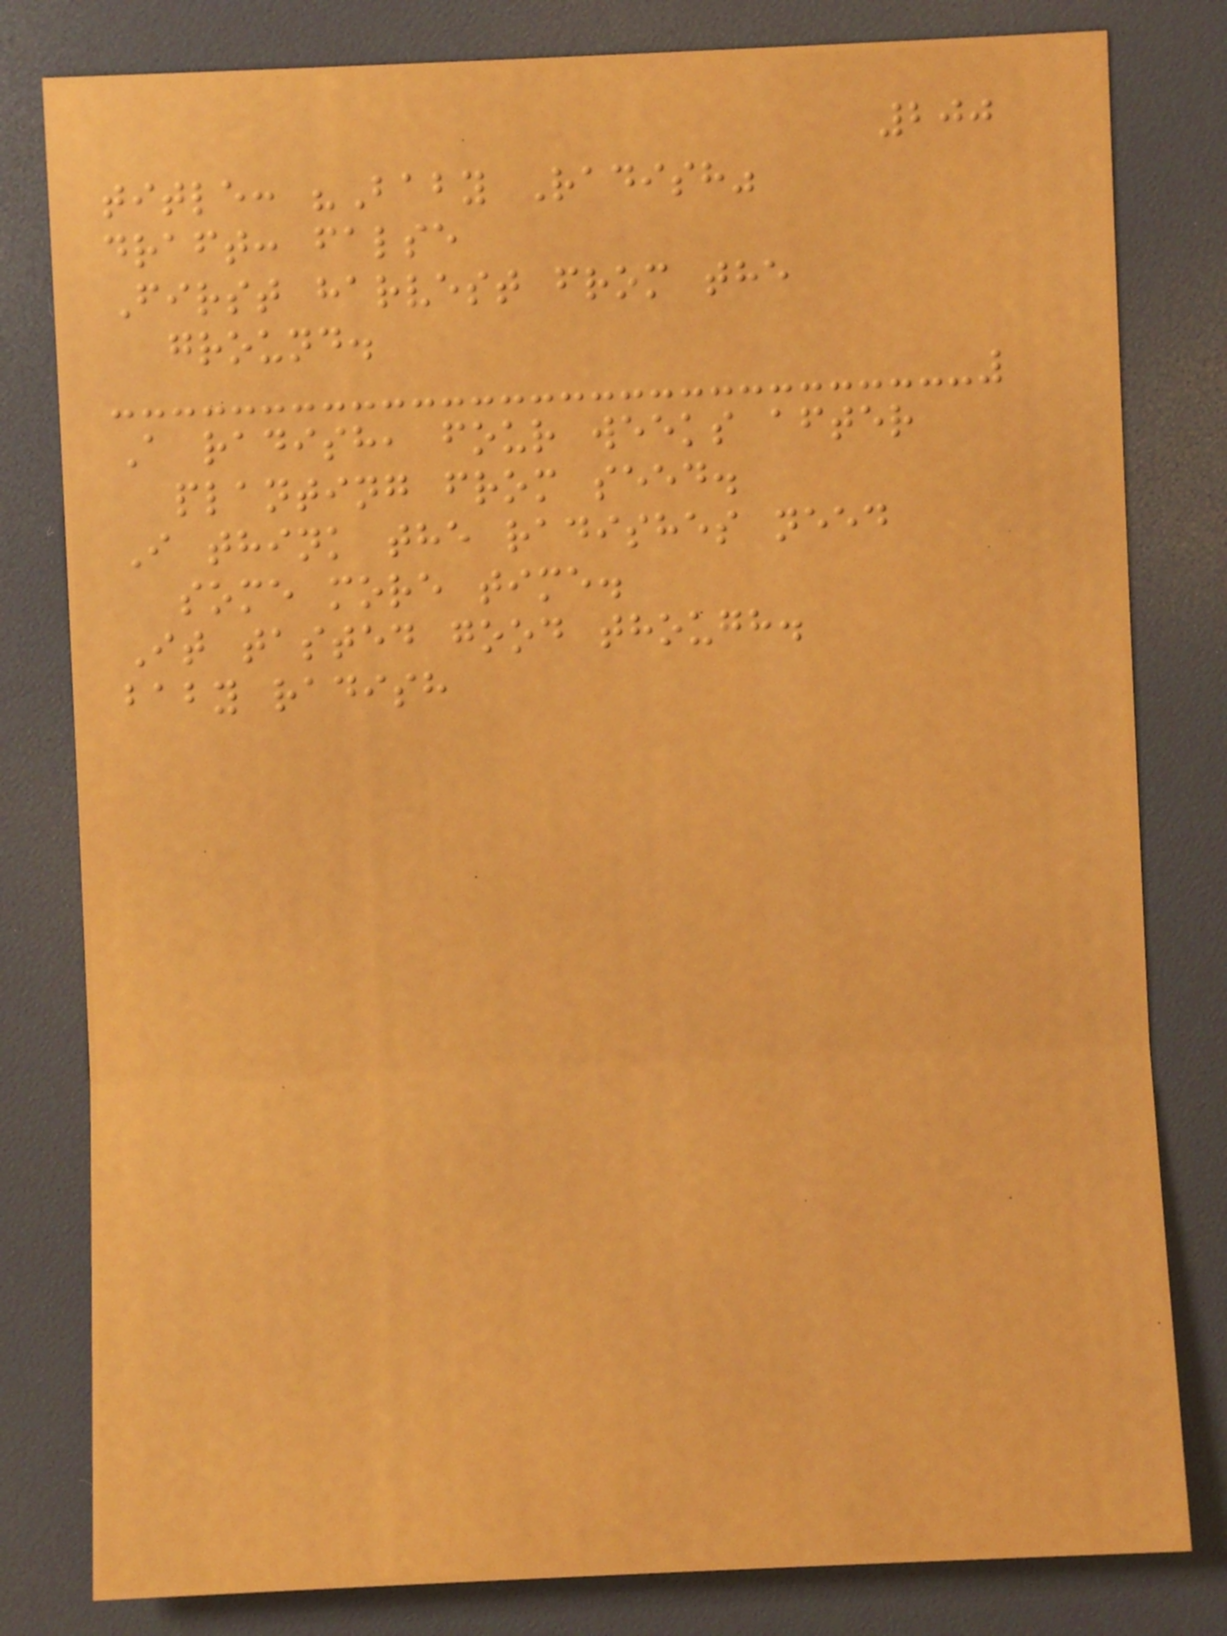200
title: "Baby Radish"
draft: false
First harvest from the
ground.
A radish, four weeks after
planting from seed.
I think the radishes need
some more time.
It tasted good though.
baby radish
